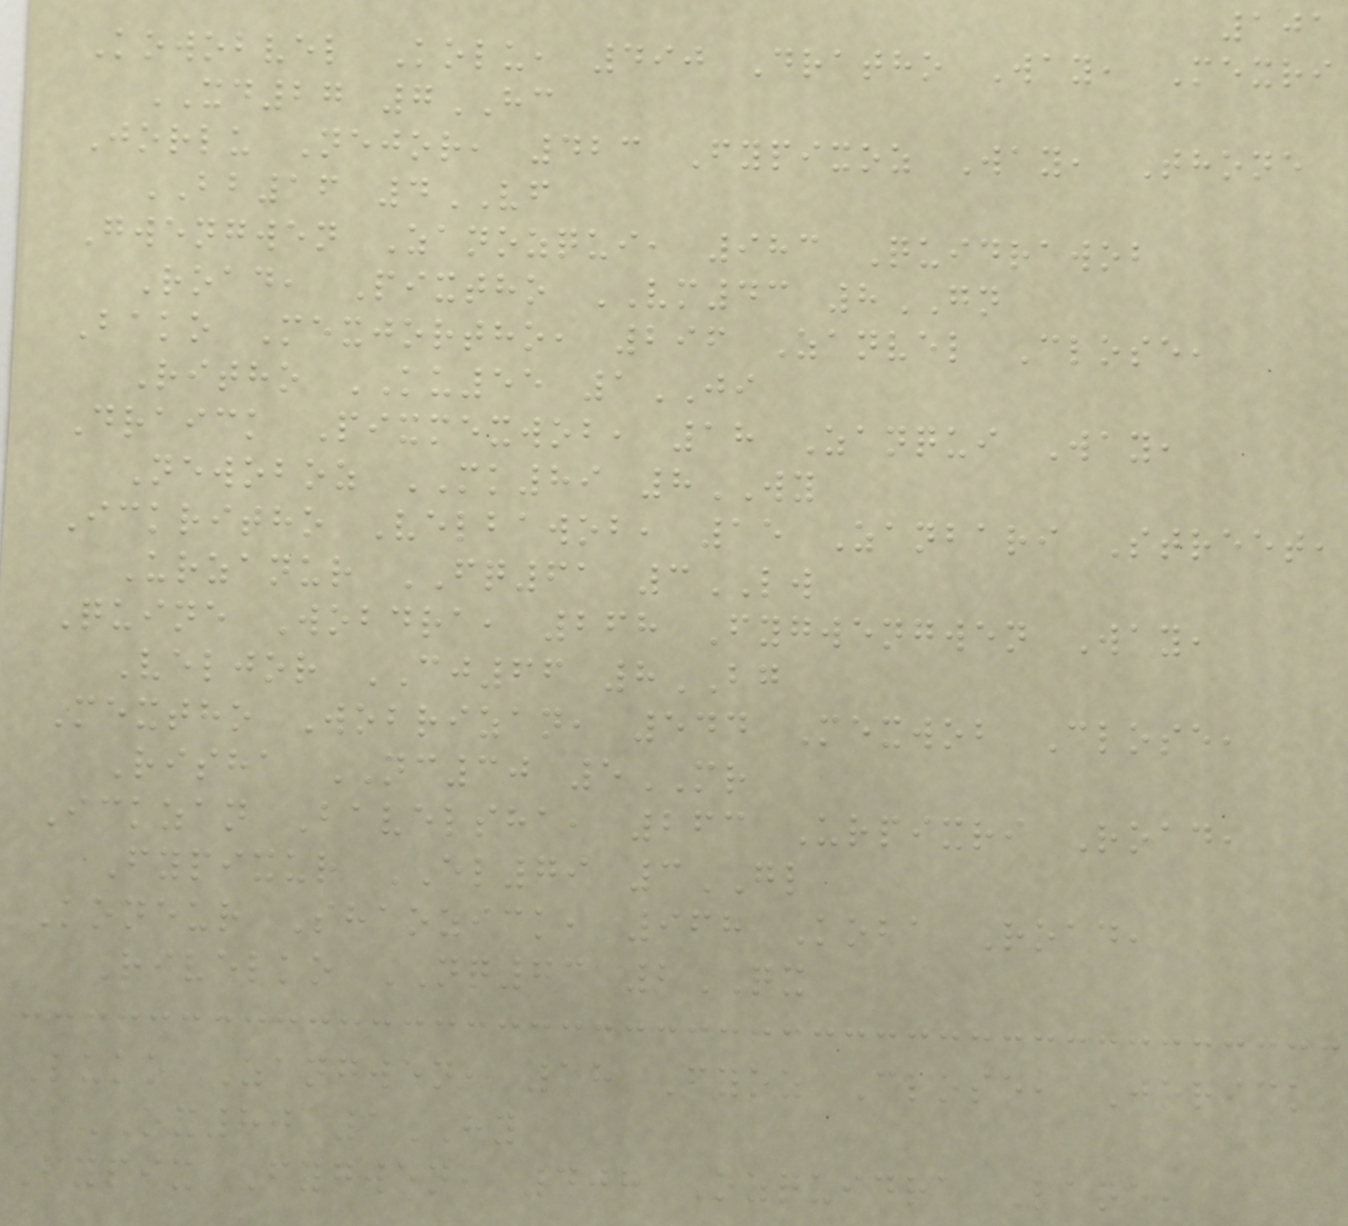101
Kowobvel Kolu, 490 Dratho Way, Mexri
XD27 7HC
Jorlu Nejor, 423 Fypixoz Way, Thone
BB16 4VF
Gwengwen Zanozqui, 983 Quidrawob
Road, Pixtho VM43 8GN
Bako Mexjortho, 296 Zanvel Close,
Ritho KU55 1JI
Draick Pixmexwob, 18 Zanqui Way,
Newoboz MK89 8WY
Ickritho Velbawob, 15 Zanbari Street,
Urzanur FQ61 3LW
Quine Wobdra, 268 Fygwengwen Way,
Veljor CJ66 8BG
Mextho Wobrizan, 544 Mexwob Close,
Risha NC30 5MR
Ickzan Bavelsha, 263 Urpixri Road,
Fypixur EL79 3GL
Koneur Shaozick, 968 Koba Road,
Rivelko NQ73 2QX
Luko Zangwen, 18 Fyoz Close, Jorick
OX80 1HY
Fypix Fygwen, 408 Ozquidra Lane,
